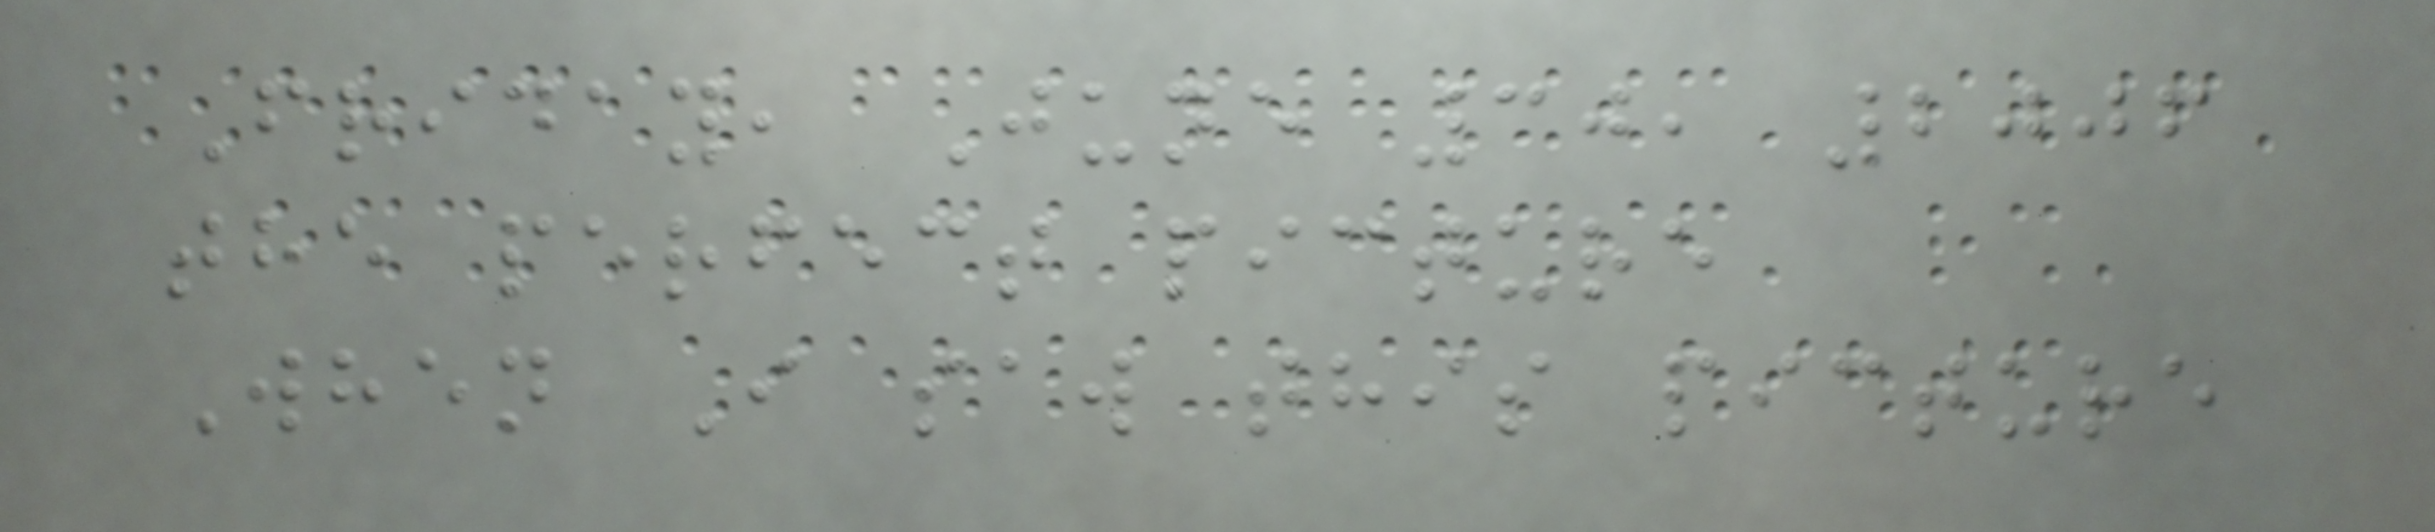Friday, June 30, 2006
the perfect picture
When I saw this picture
